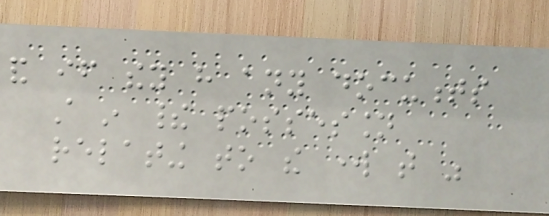and if they have any documents
still in their possession
relating to the work that was
